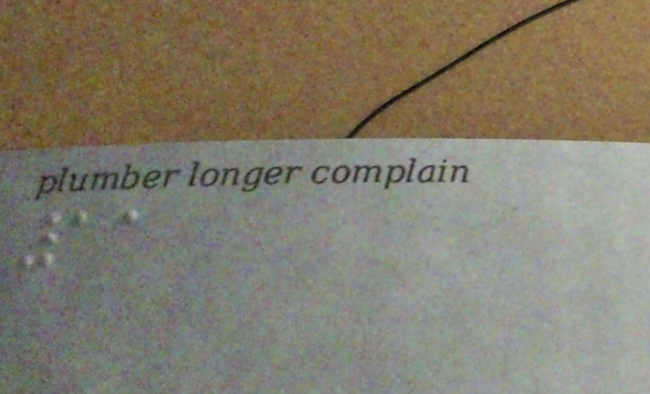11
